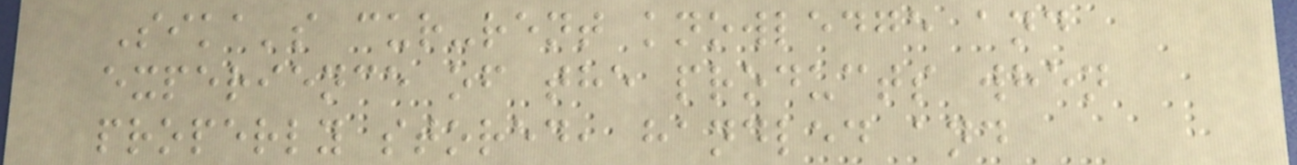Sika's cur-rent knowledge and
experience of the products when
properly stored, handled and
